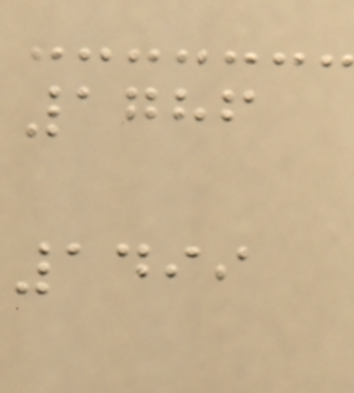1786
1499
